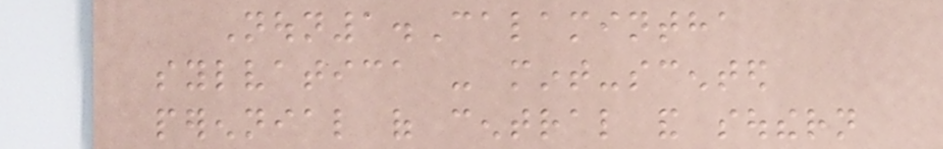Noun1.Calamintha
sylvatica - mint-scented
perennial of central and southern
